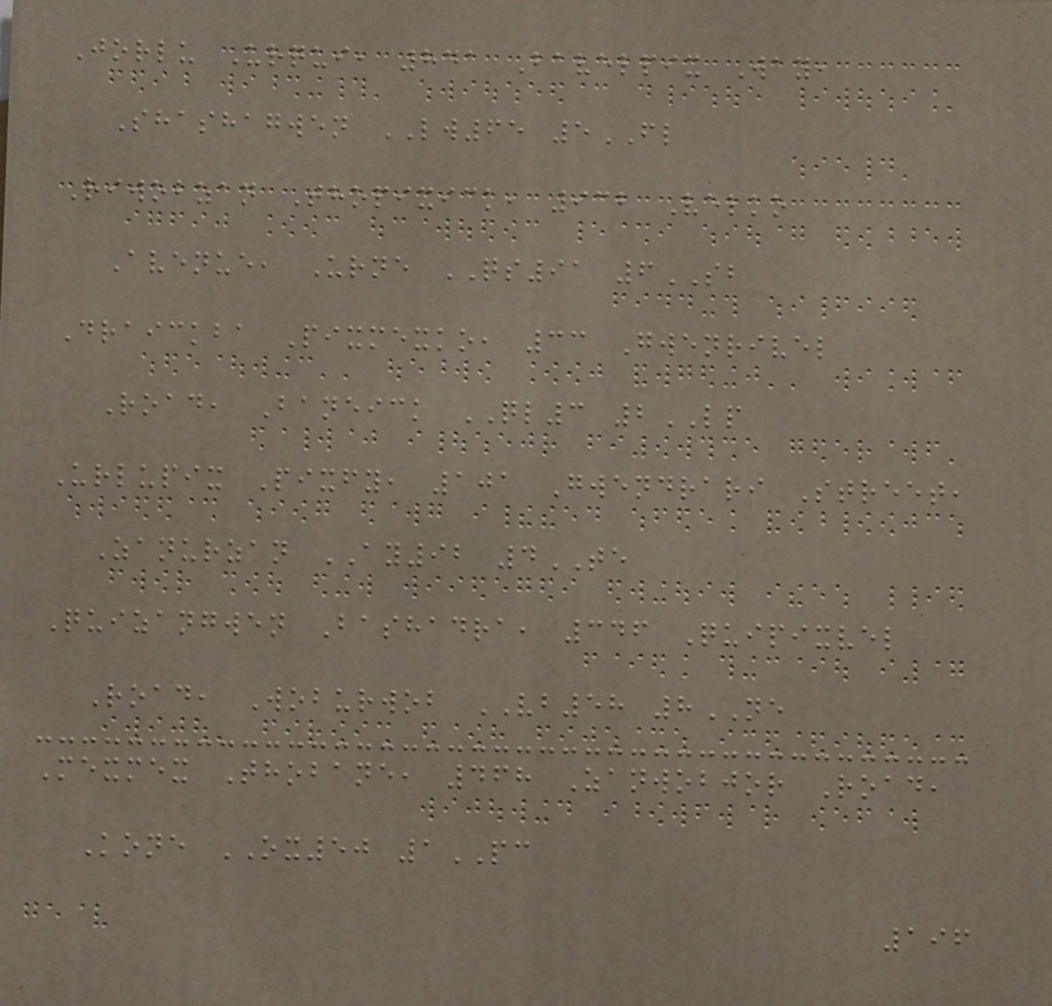Jorlu Urqui, 841 Bavelpix Way,
Shashagwen LW65 5FL
Riwobzan Thopixick, 932 Velko
Avenue, Urne QS91 6SB
Draickba Pixmexko, 33 Gwenrivel
Road, Baneick QL3 2LP
Urlupix Pixfy, 101 Gwendrari Street,
Zanurzan AY92 4TE
Quizangwen Bashadra, 346 Quipixvel
Road, Woburwob VB58 8NE
Mexmex Thobane, 468 Zanwobjor Road,
Kone OX50 1PC
196
